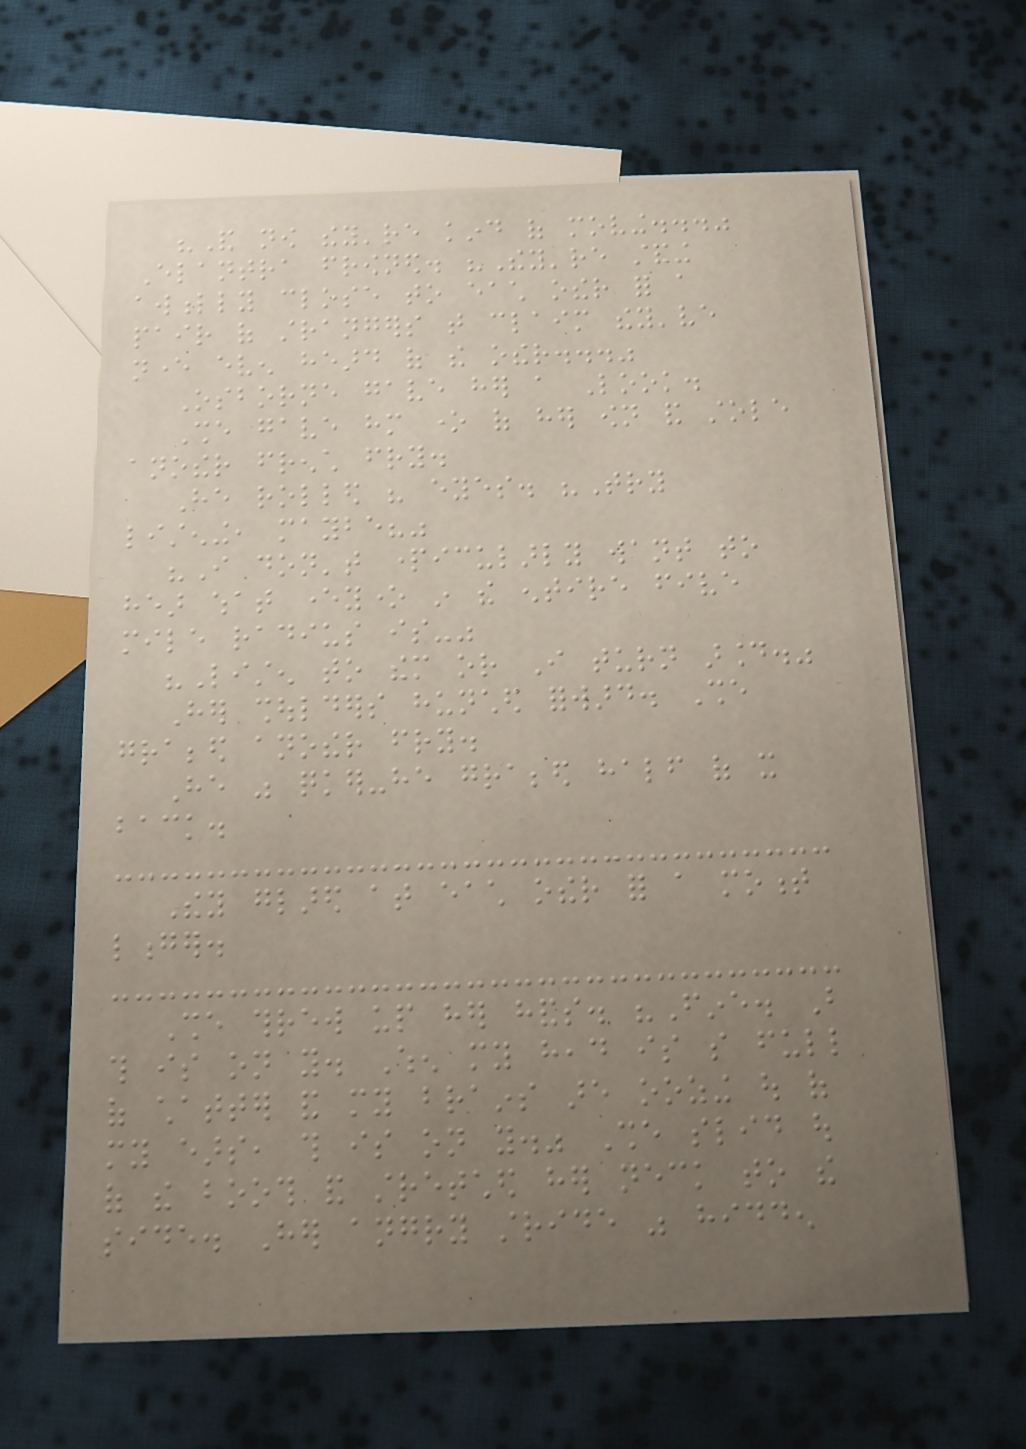"And now they're kind of moving..."
Elantra frowned. "They're standing
awfully close to each other for a
pair of strangers that claim they've
never even heard of the other..."
Osborne gave her a Look.
She gave him one of her own and stole
another french fry.
He rolled his eyes. "Try
listening, maybe?"
"I don't particularly want to
hear what everyone in the entire five
mile radius is-"
"Listen to them or I turn around."
Her shoulders hunched forward. She
grabbed another fry.
He was quicker-he grabbed half of it
back.
They glared at each other for a moment
longer.
She threw up her hands. "Fine. But
this is on you. When my head is so full
of chatter and my brains are oozing out of
my ears, this is on you." She slid out
of the booth and stretched her neck to the
side. Her angry stride was hidden
